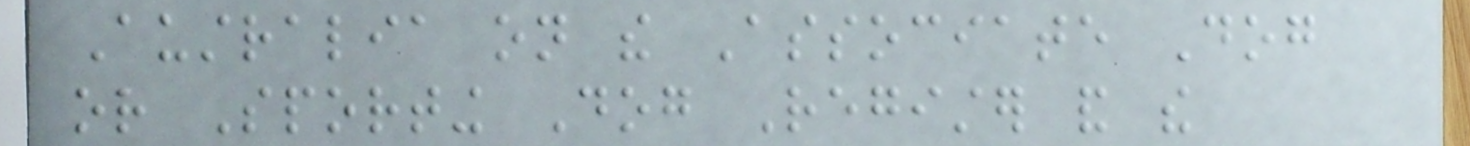Australia on the Associate Dog
or Sporting Dog Register and the
